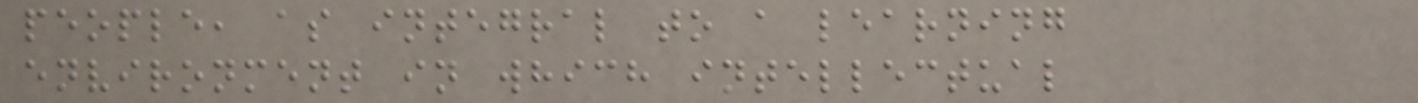people, as integral to a learning
environment in which intellectual
